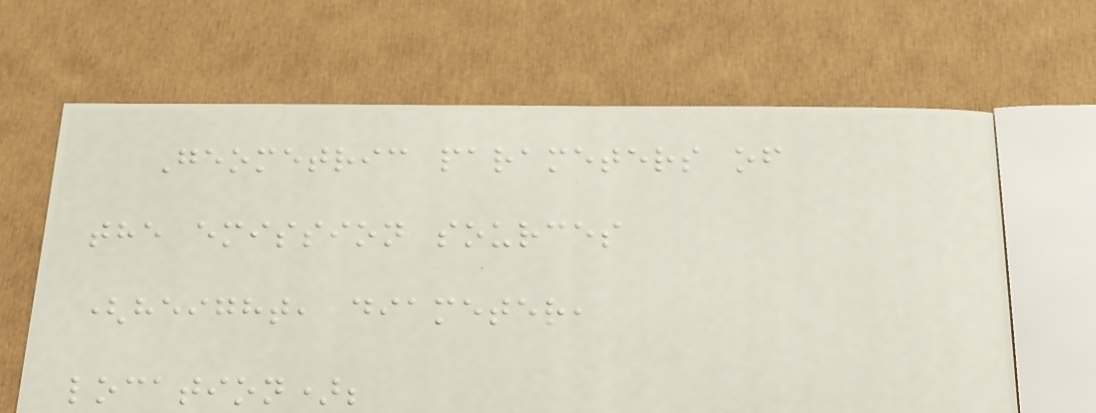Geometric parameters of
the emission sources
(height, diameter,
location);
